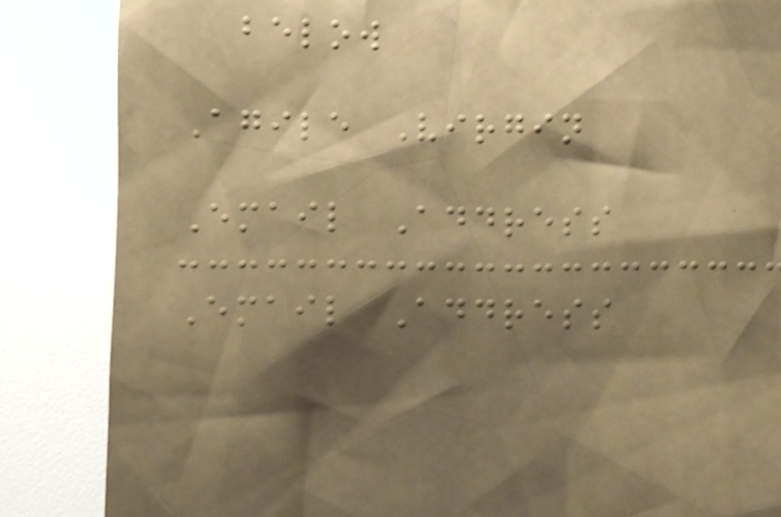below
Agile Virgin
Email Address
Email Address
